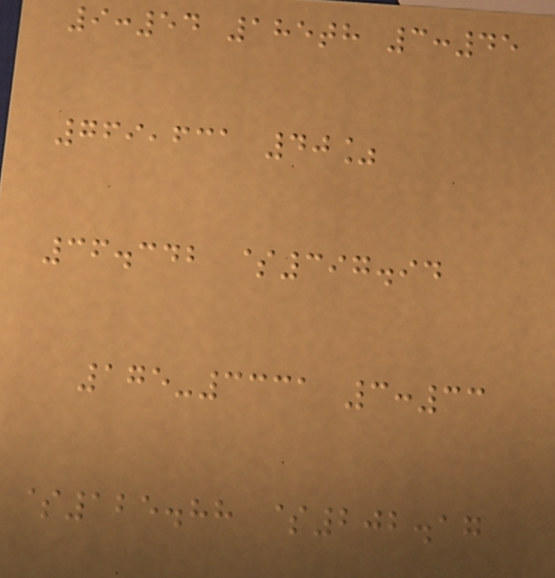9:54 185th 3:45
769,631 40%
36.342 $397.94
175-3331 3:33
$125.88 $202.17
